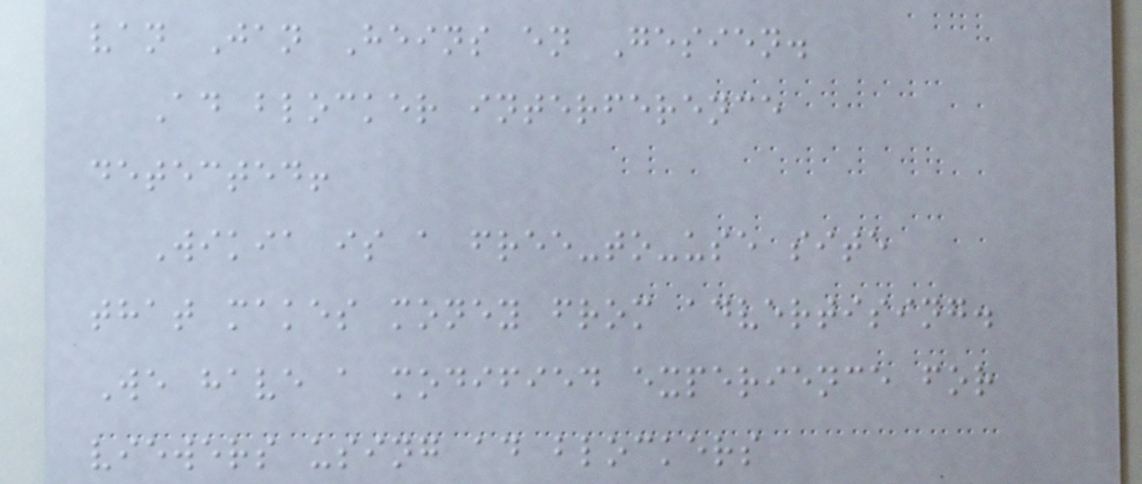van Jan Heins en Gesien.
Ad blocker interference
detected!
Wikia is a free-to-use site
that makes money from advertising.
We have a modified experience for
viewers using ad blockers
